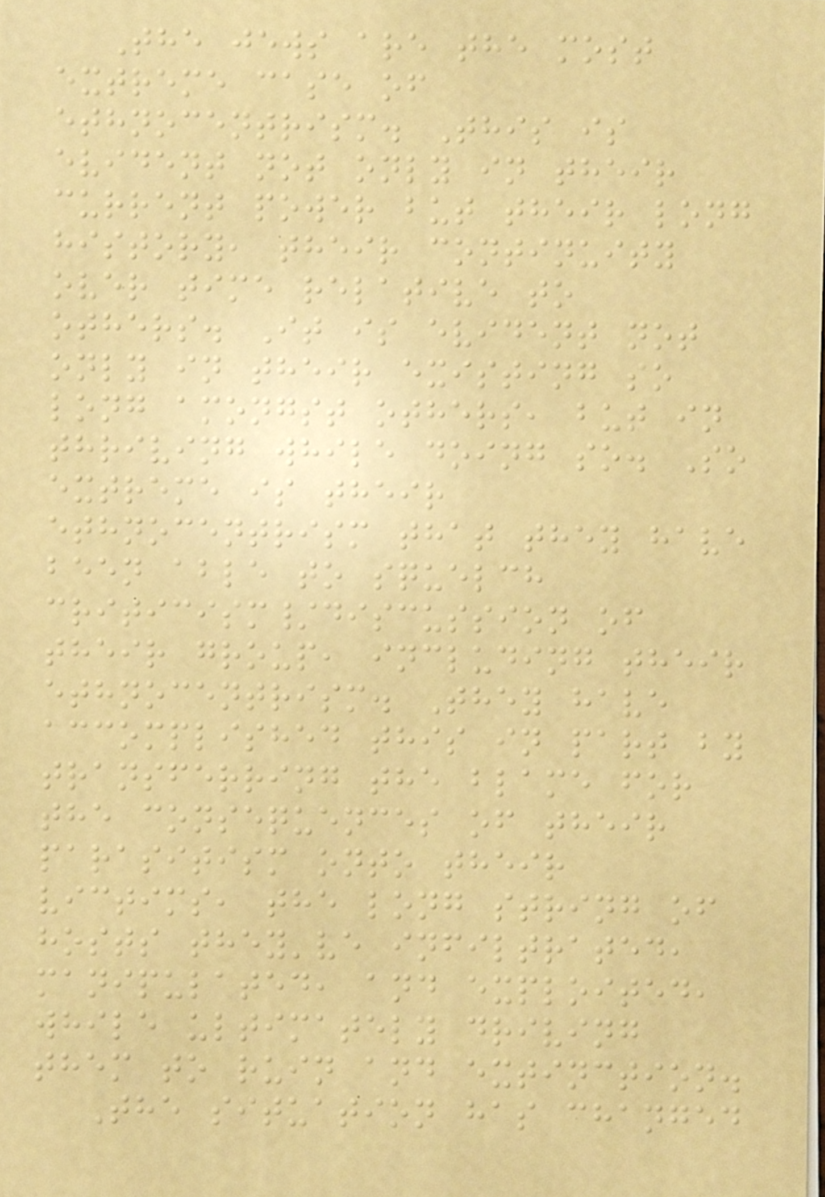The jews are the most
extreme case of
ethnocentrism. This is
evident not only in their
current power but their long
history, their continuity
over time relative to
others. It is evident not
only in their existing so
long amongst others, but in
thriving while doing so. So
extreme is their
ethnocentrism that they have
been able to squelch
criticism/discussion of
their group, including their
ethnocentrism. They have
accomplished this in part by
transferring the blame for
the consequences of their
parasitism onto their
victims, the long string of
hosts they've infiltrated,
manipulated, and exploited,
while ultimately driving
them to ruin and extinction.
The situation has changed
